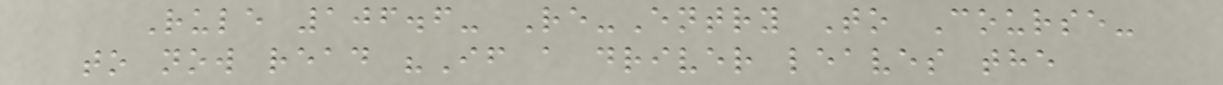Rule 106.6- Re-Entry To Course-
to now read "If a driver leaves the
